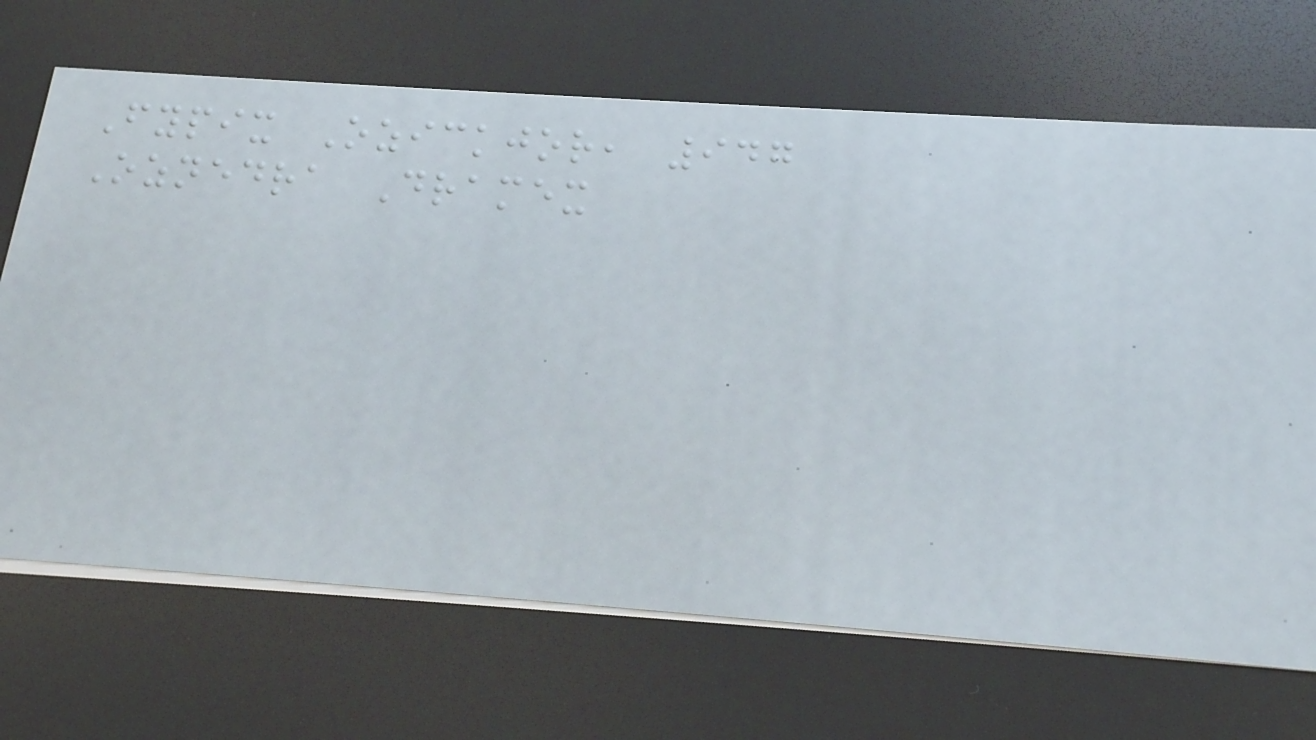Fypix Ozickjor, 947
Oznedra Dramex
